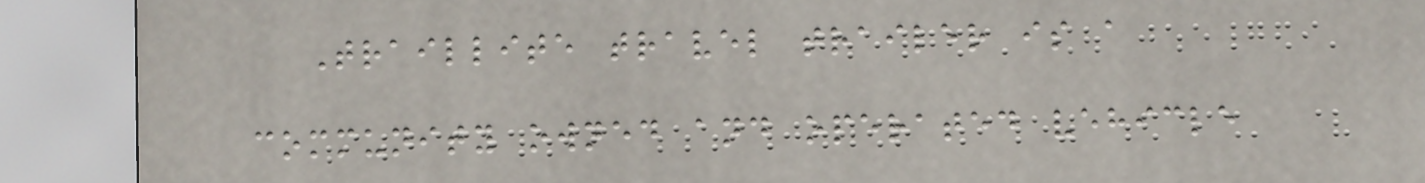Traillite travel trailer is a
community owned and operated vehicle
